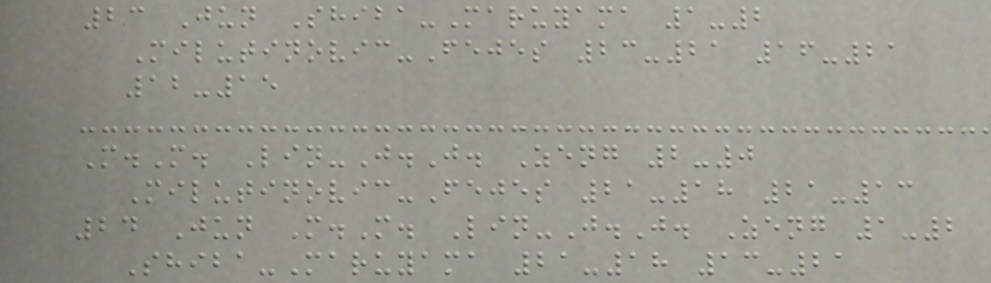23 Jun Shiba-Maruyama 1-2
Milutinovic-Fejes 23-21 16-21
12-15
M.M. Lin-J.J. Zeng 2-0
Milutinovic-Fejes 21-18 21-13
24 Jun M.M. Lin-J.J. Zeng 1-2
Shiba-Maruyama 21-18 13-21
